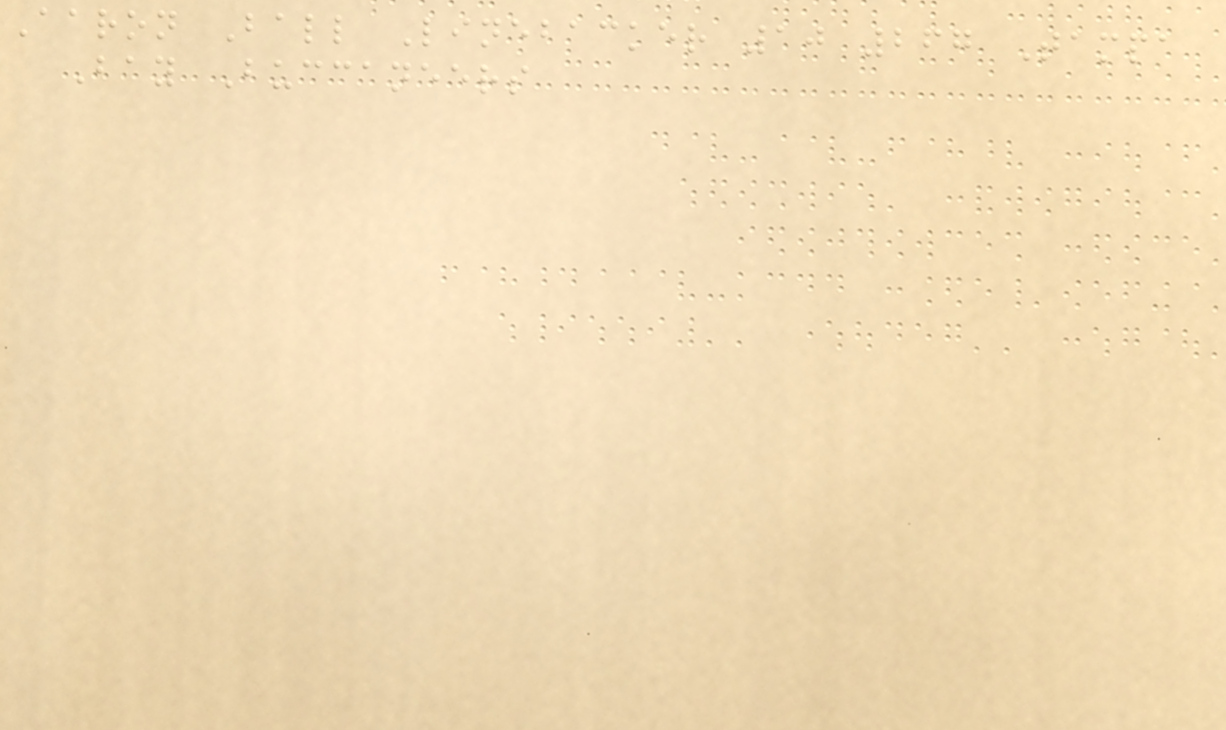Aaron Ball Linebacker 10 267 Tampa
Bay Buccaneers
